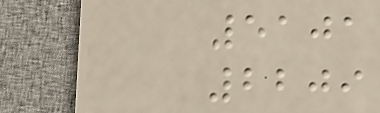5101
2209
